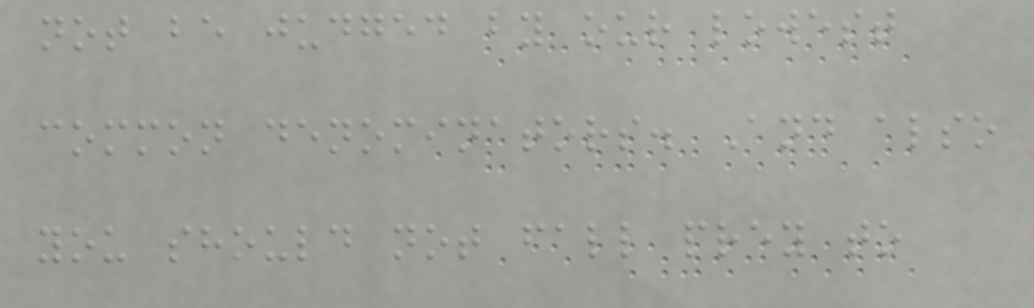not be judged by our lowest
common denominators. And also
you should not fall prey to
